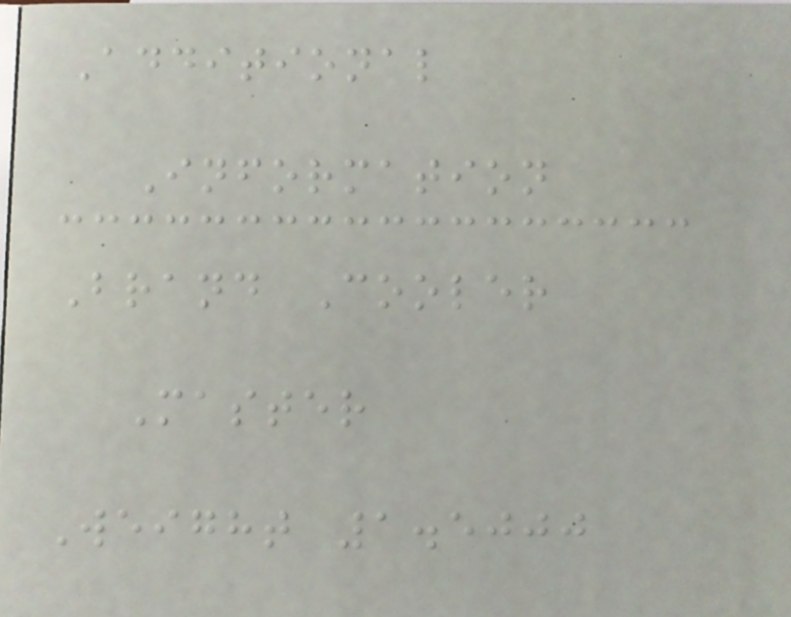Additional
Information
Brand Cooler
Master
Weight 1.5000
